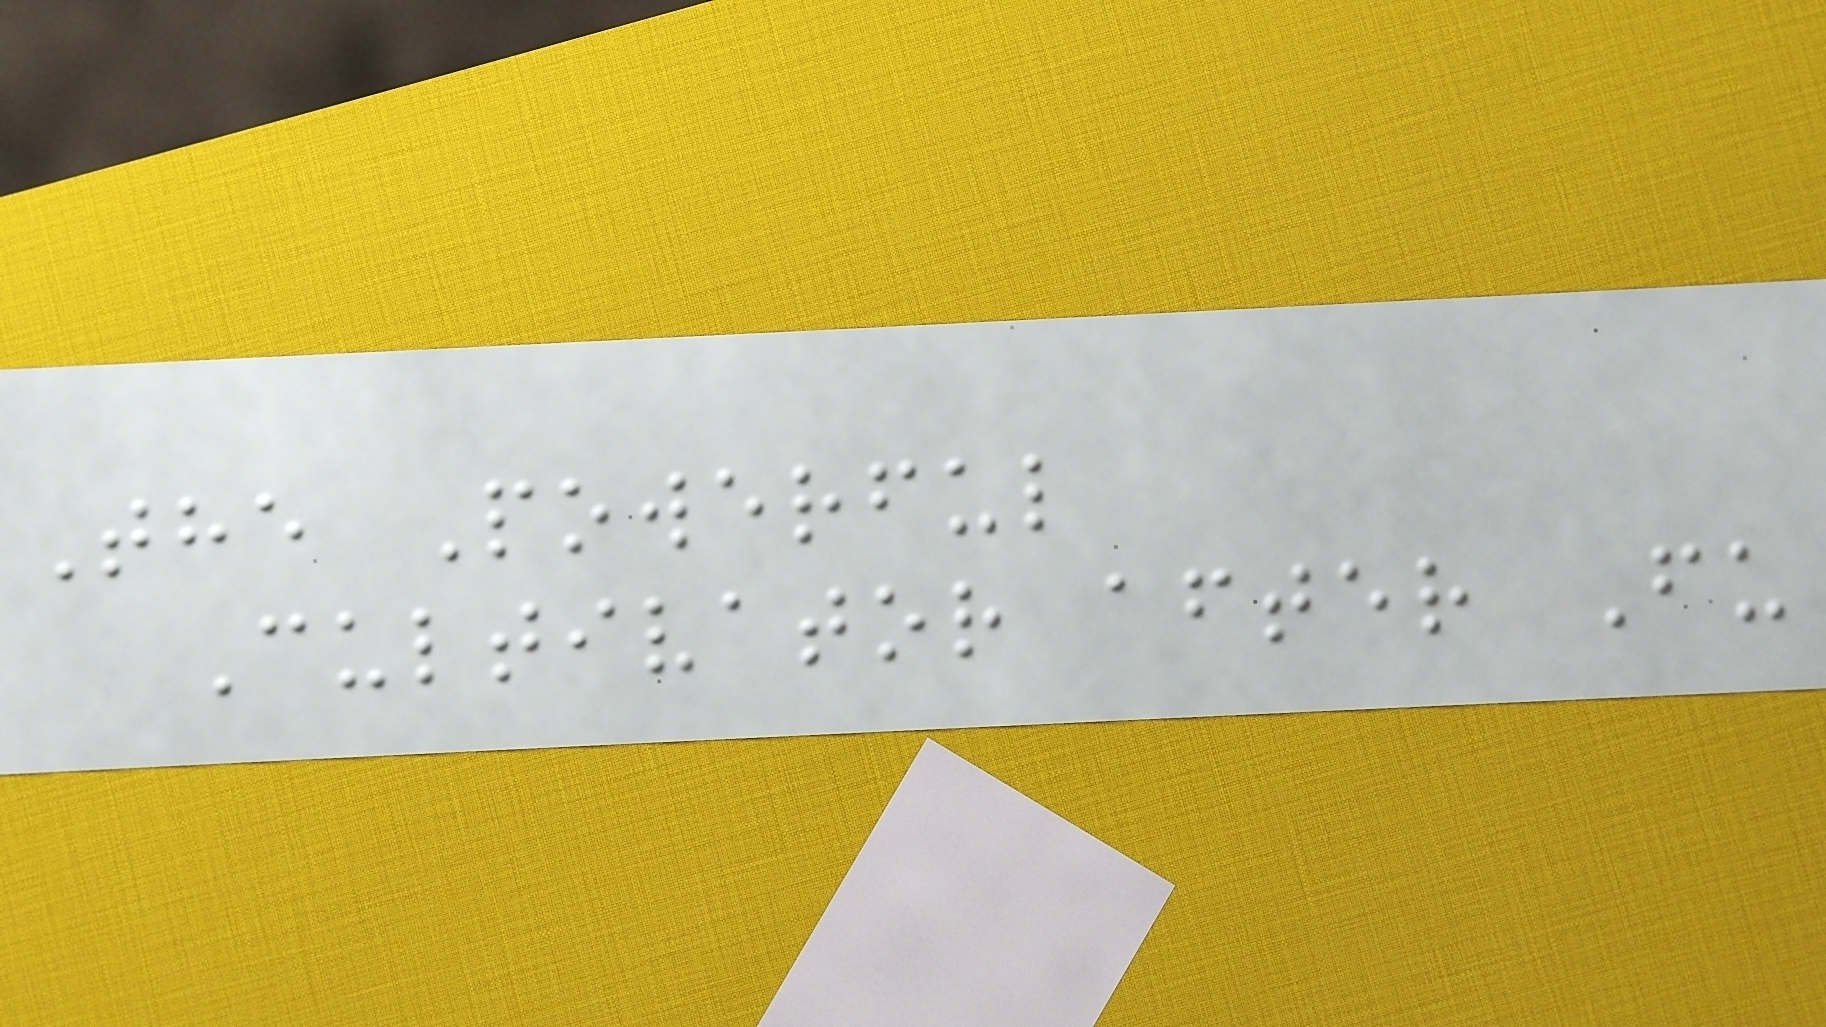The Powerful
Cultivator after Fu
